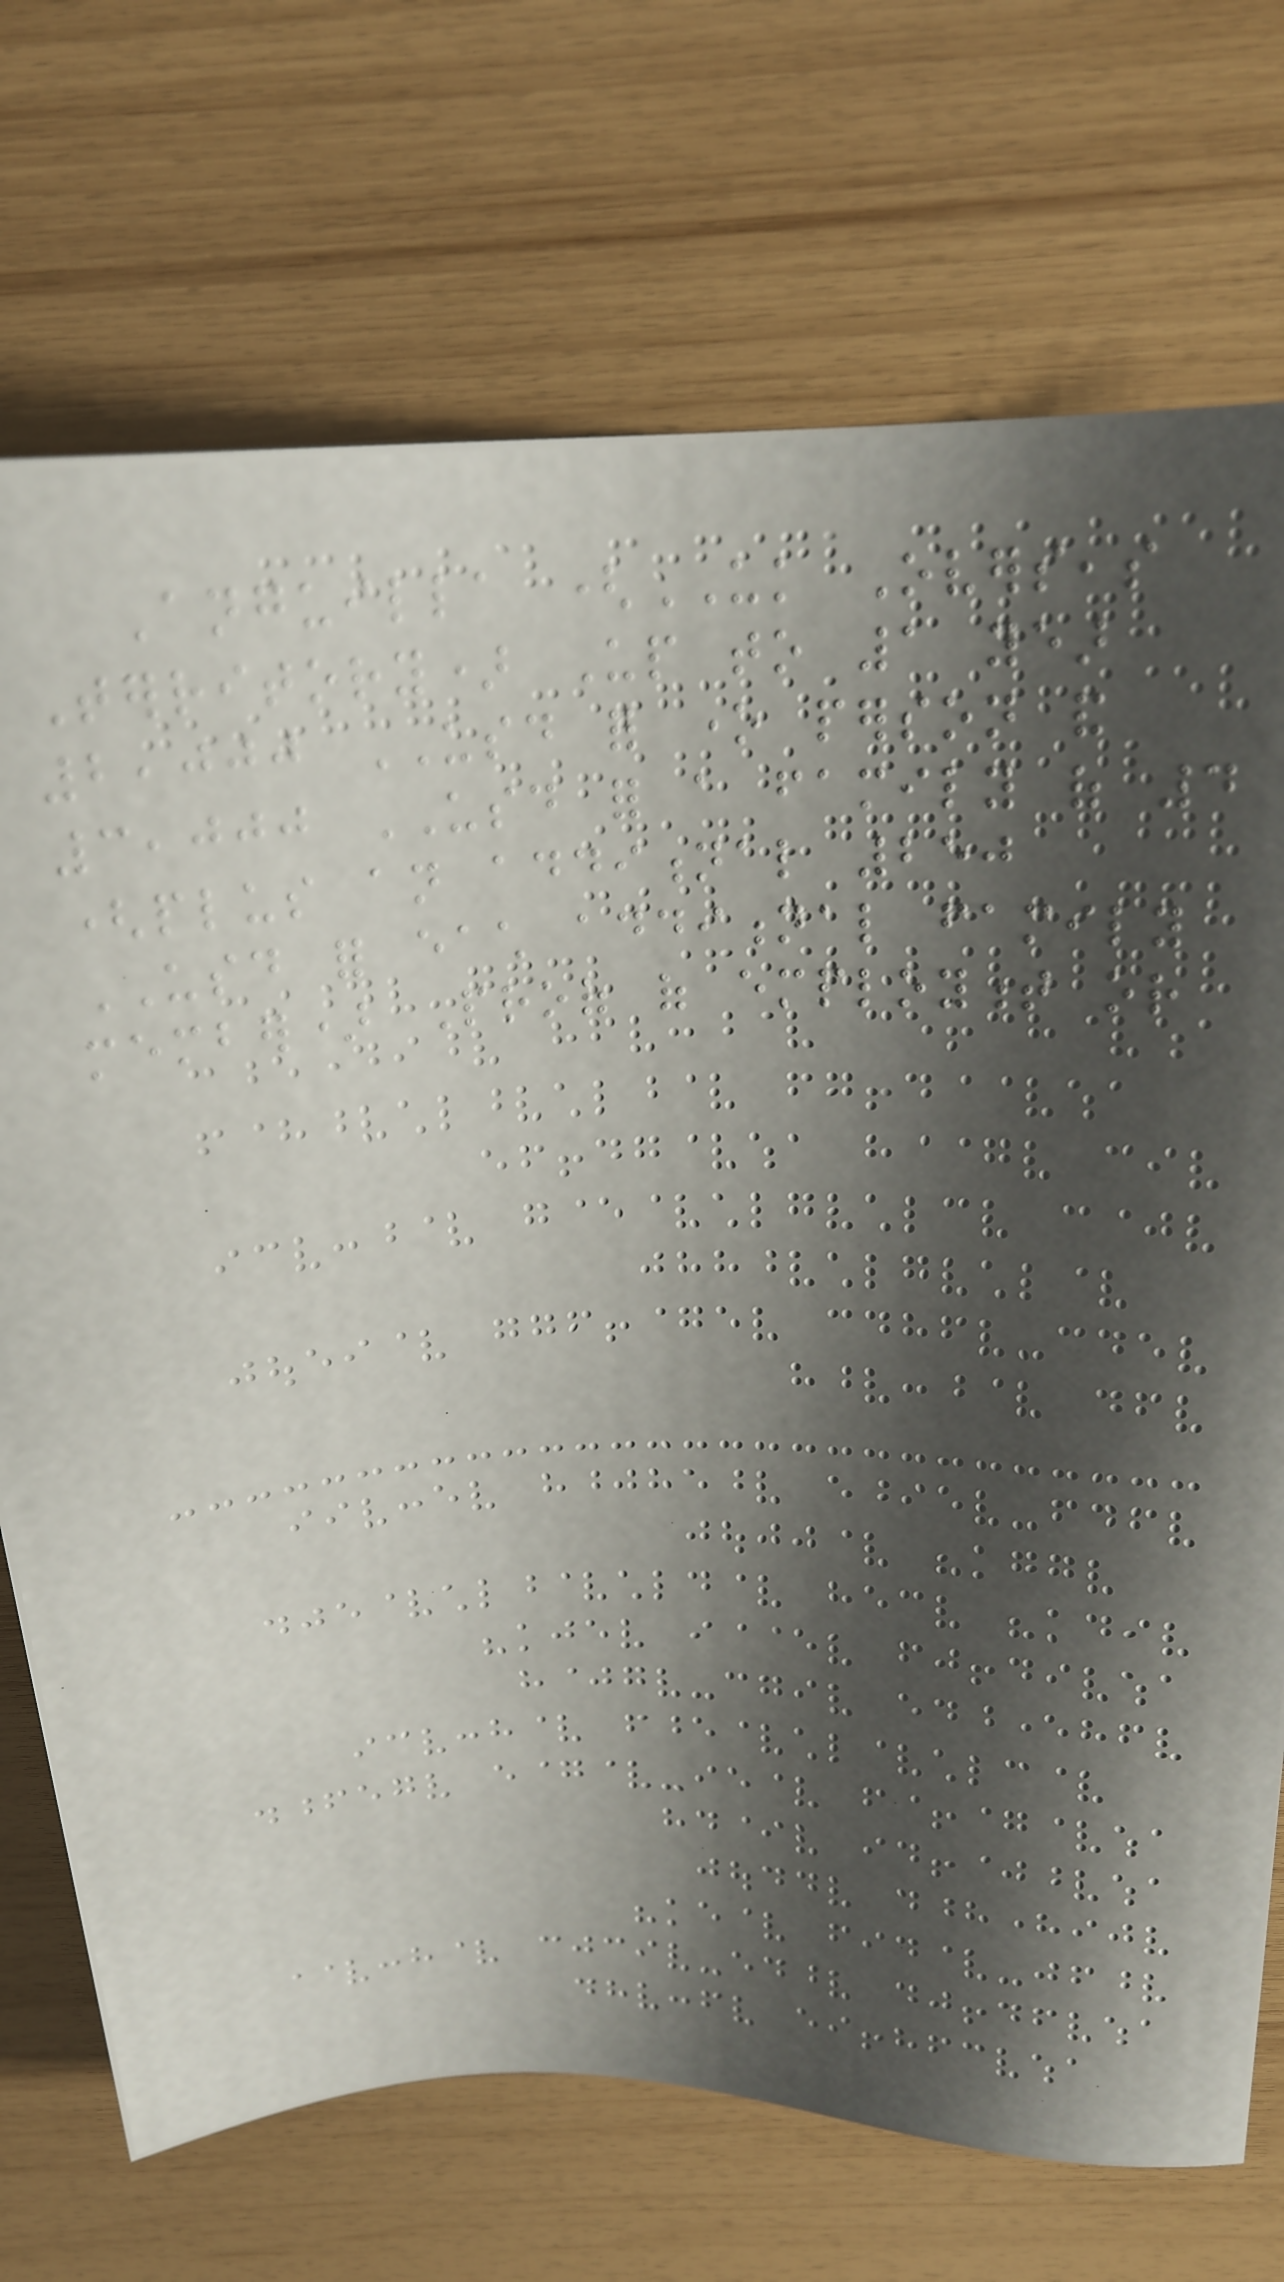Anguilla (UK Overseas
Territory) Up to 1 year
2,000 USD for one person and
3,000 USD for a family of 4
(plus an additional 250
USD for each additional family
member) Proof of employment or
